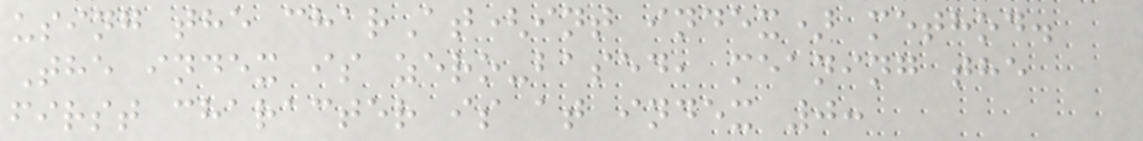using the charAt(int index) method.
The index is zero-based, meaning the
first character is at index 0:
